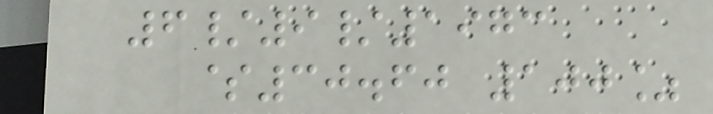6/9/1973
$30.60 100%
